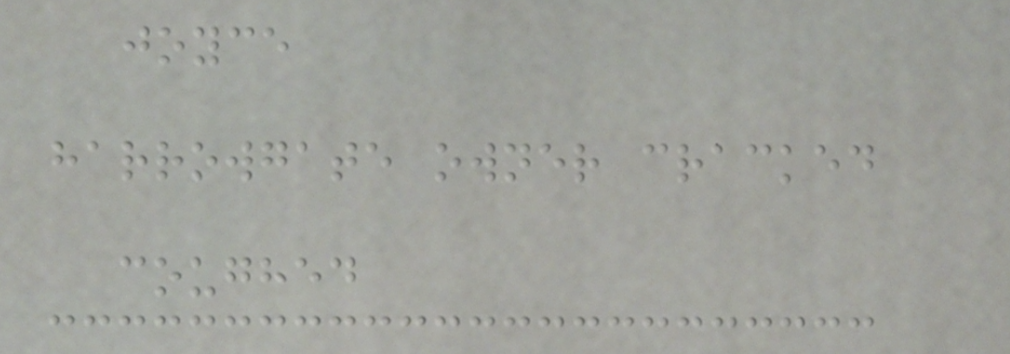joyce
harrowgate owner cracked
coughed
